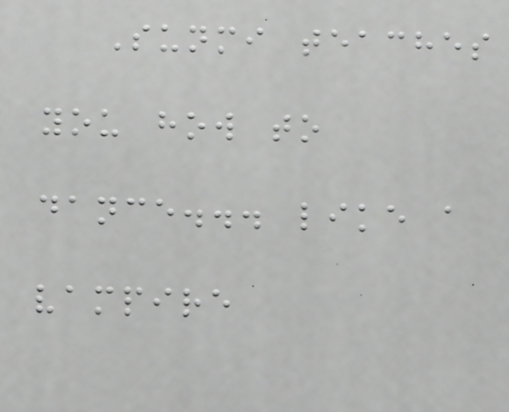Sunmi teaches
you how to
dance... like a
vampire
